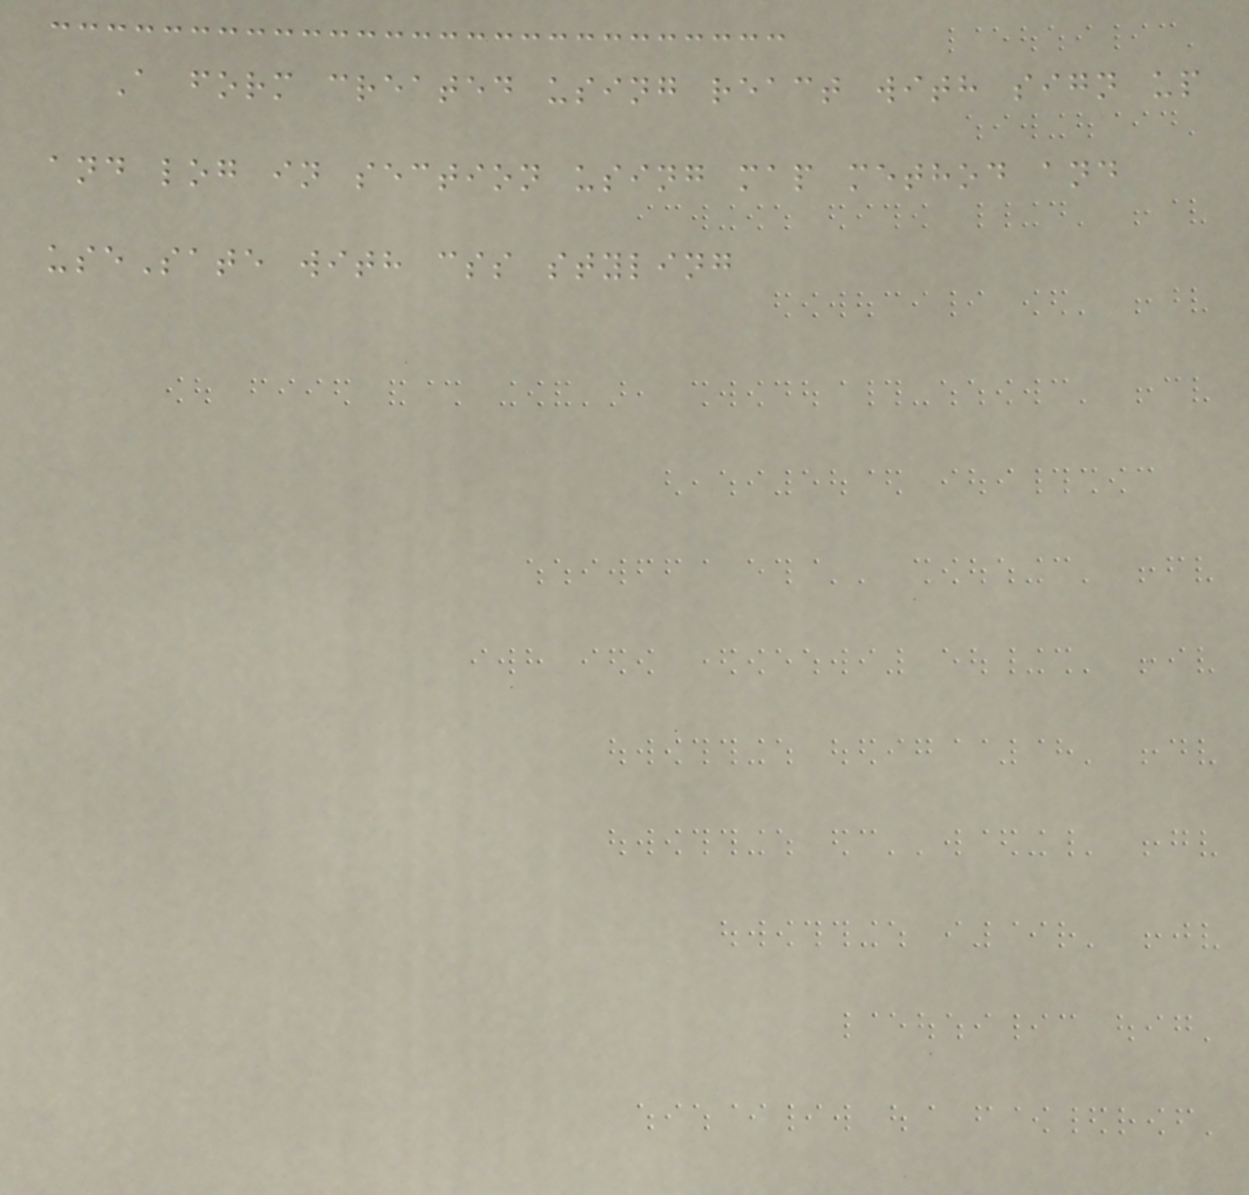A form created using react with sign up
and log in section using map method and
useSate with css styling
